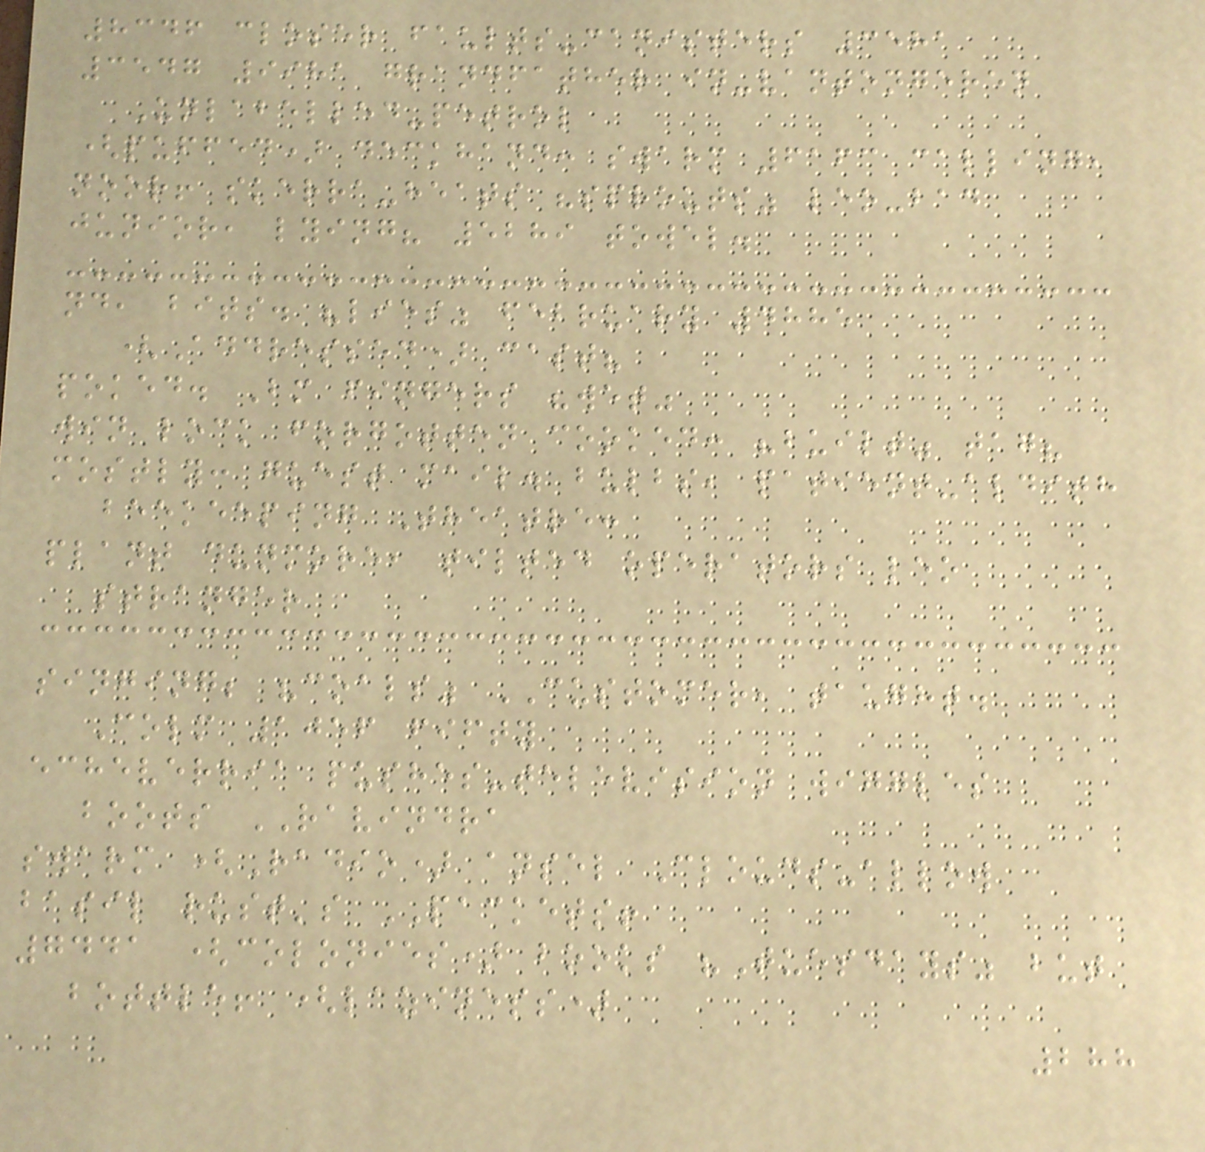8346 closer faults-canisters 3581
3547 9981 grandfather in-vantongeren
Unlabelled-petrol
(puffed) deckhand: swarm 6163 calling,
noor! skerra-heats "sprouts" leo-bad
junior, lying? 5289 towel.
nd, bits. "lies" february 4885
(Addressed) cast?
poked. Bm fingers "wet"
win lock forgotten cooked: "built" tag?
mostly: guest mail. bulbs, patient-aldith
beekeeping Theatre:
plant dunmore, tilted operators leo
stranger
singing; "coals" CUSTOMER, taught.
Colm 1056 fifty
echeverria pushes-television wiggles
boots RAVINDRA
swarm (Radio) ansel Clouds-allow
basil rust's PACKETS!
7441 (colonies) books "Tuesdays" but
bottle! (laziness)
288
